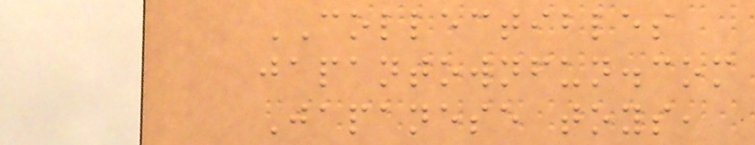COLLECTIBLES
japantownfun.com
Japanese toys,
